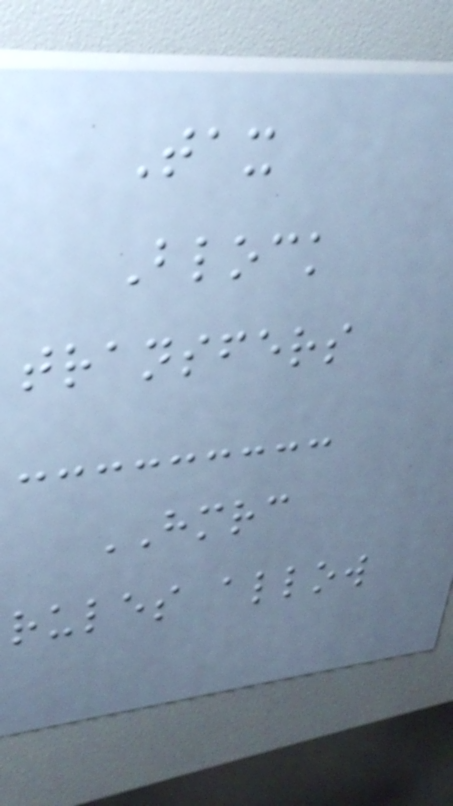Tax
Block
transfers
HMRC
rules allow
